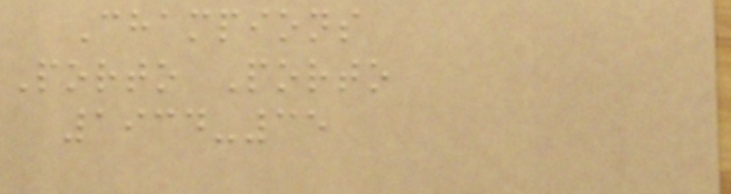Champions
Porto Porto
1934-35
